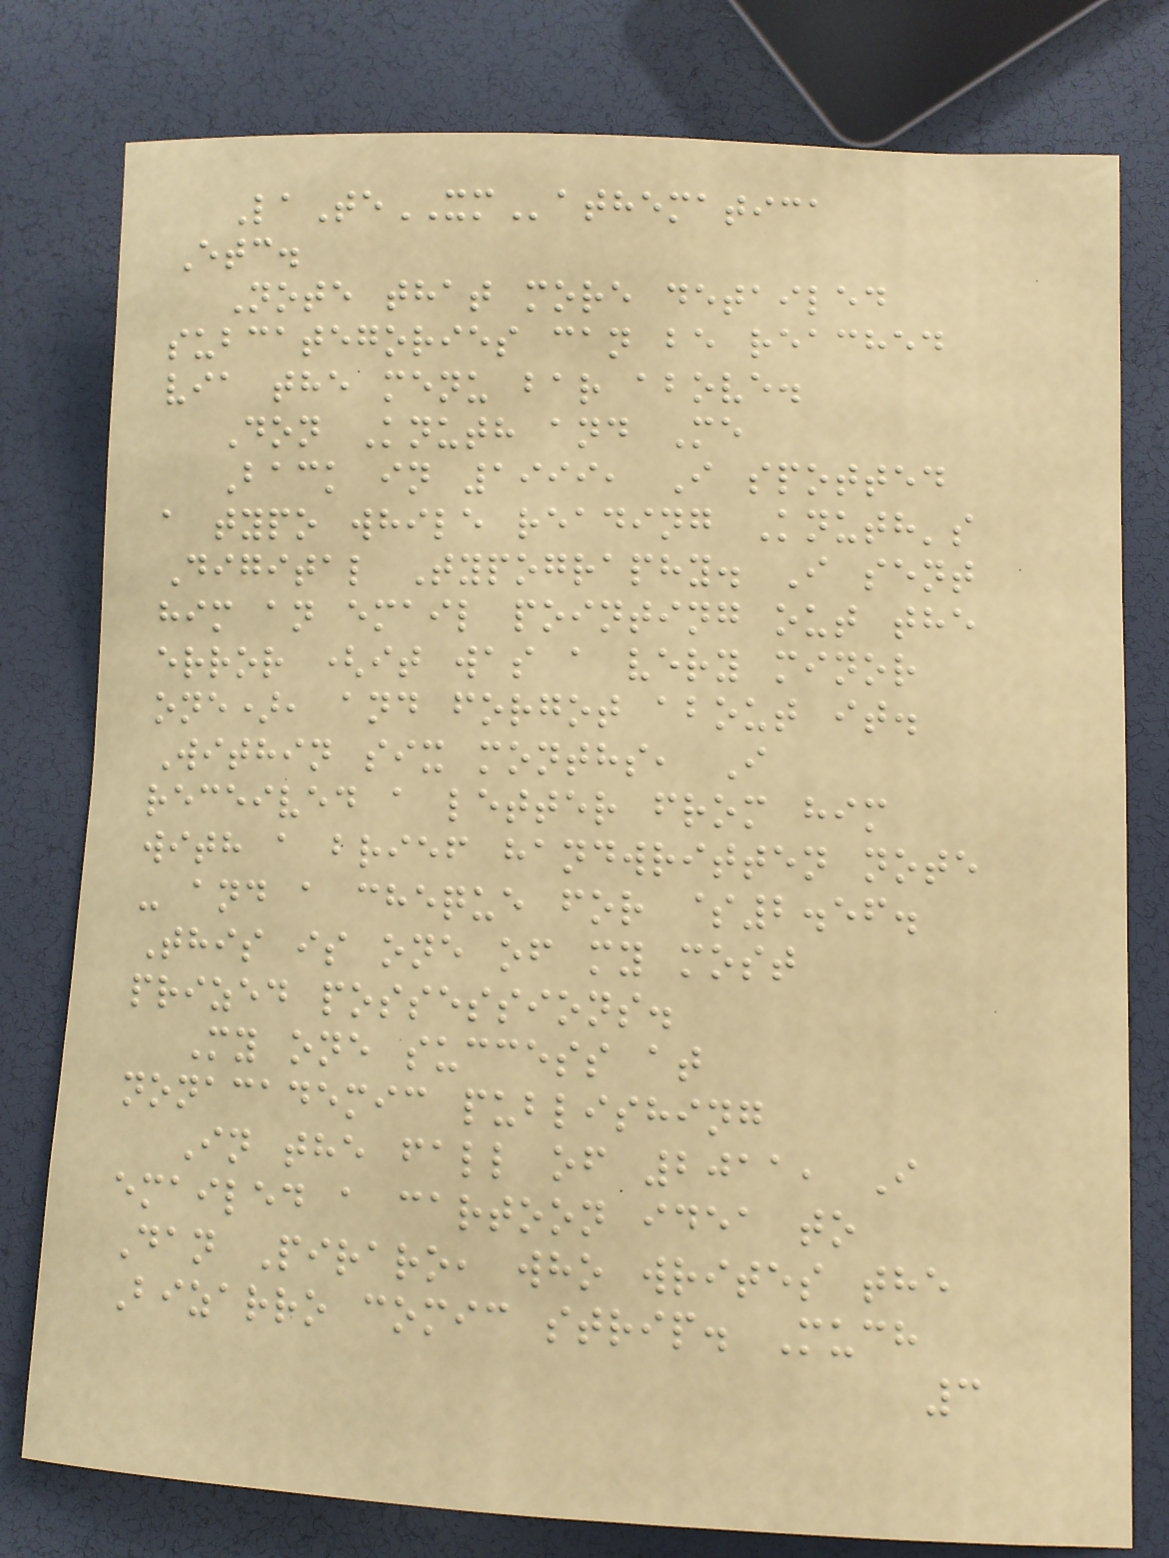LaTeXMathematica
Etc.
Note that more detailed
subcategories can be reached
via the menu bar above.
Don Knuth and Me
Back in 1999, I spotted
a typo while reading Knuth's
Digital Typography. I sent
him an email pointing out the
error (it was a very minor
one), and forgot about it.
Within six months, I
received a letter from him
with a brief handwritten note
- and a cheque for $2.56.
This is one of my most
prized possessions.
My one success at
nonacademic publishing
In the fall of 2011, I
emailed a cartoon idea to
Dan Piraro, who writes the
Bizarro comic strip. Much
3
